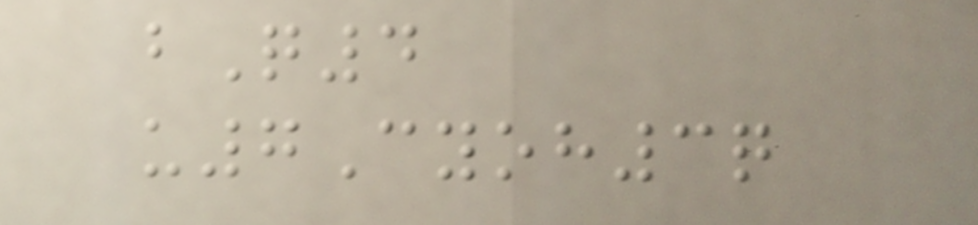bQ4
u7Cyoh3q
